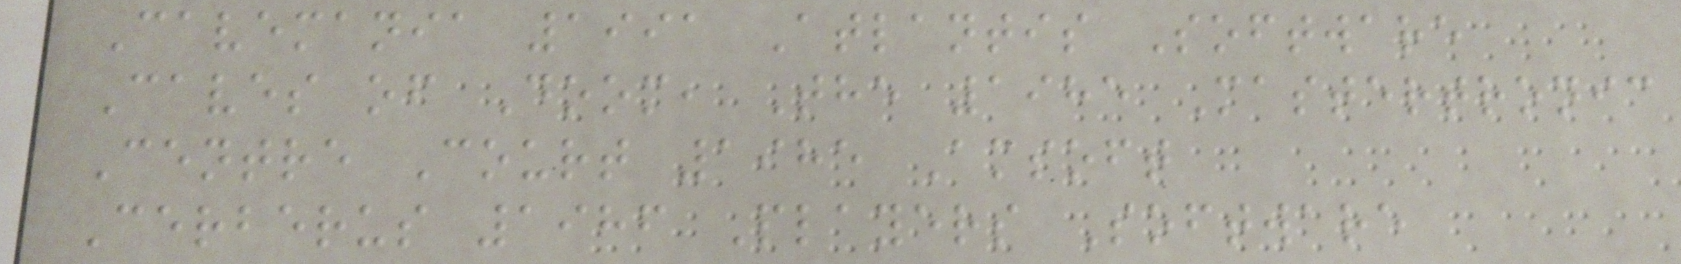Cavemania 1991 Atlantis Software
Caves of Doom, The 1985 Mastertronic
Centre Court 1985 Amsoft
Cerberus 1986 Players Software
